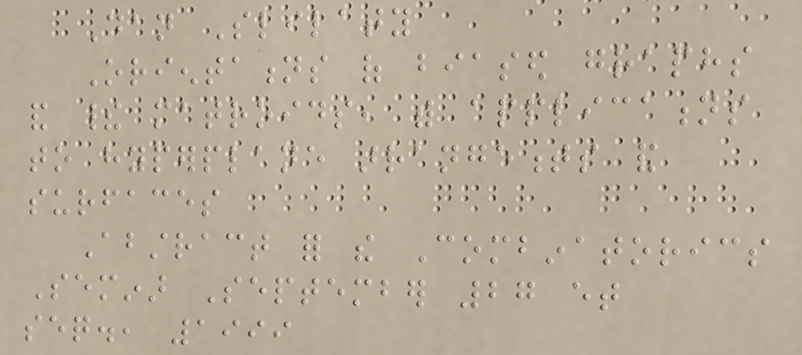Dan Slilaty
Orientations of biased graphs
and their matroids, with applications
to hyperplane arrangements and
surfaces
Abstract for the Combinatorics
Seminar September 27 et
seq., 1999
